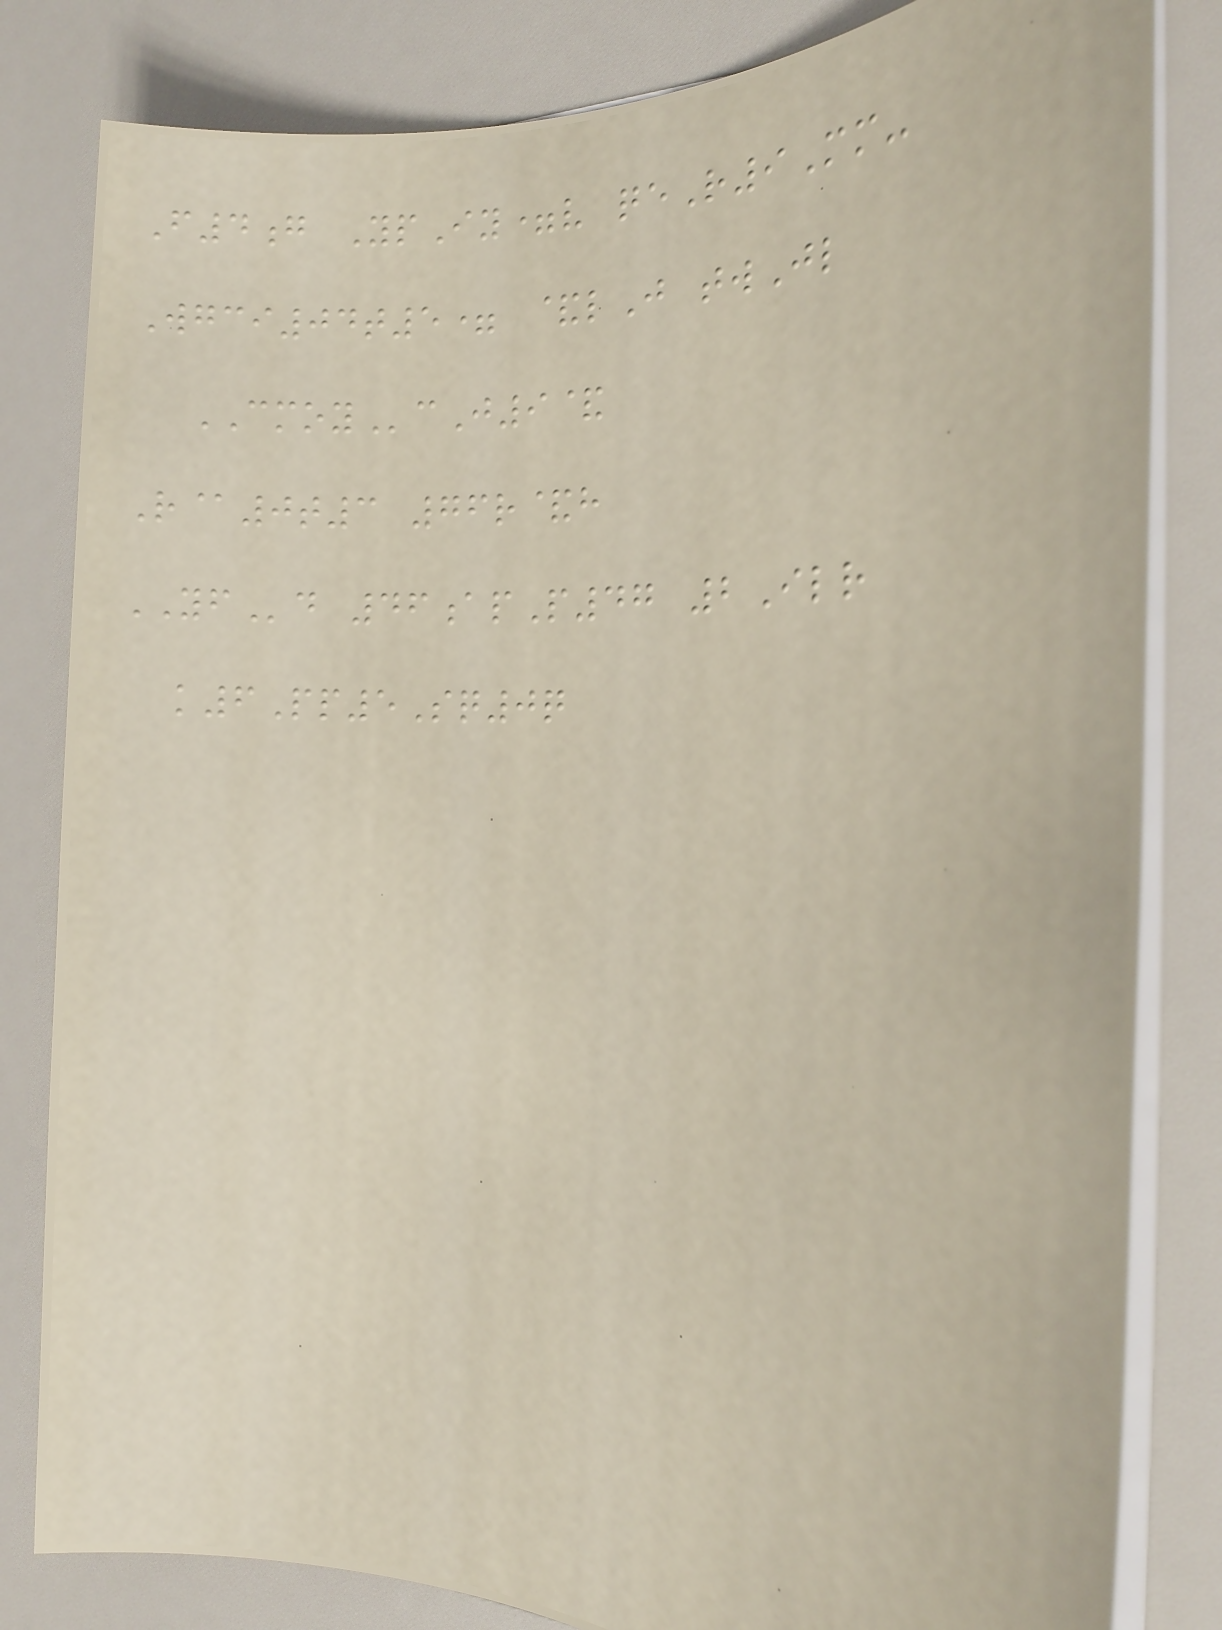F4g YpIy=v qeR9Mm-
Wgci04t5= &lJ twJl
CMOYcJ9&
R@0t3 76r&h
YFd 46apP47 2Ilr
k6Pp5Sq0q
